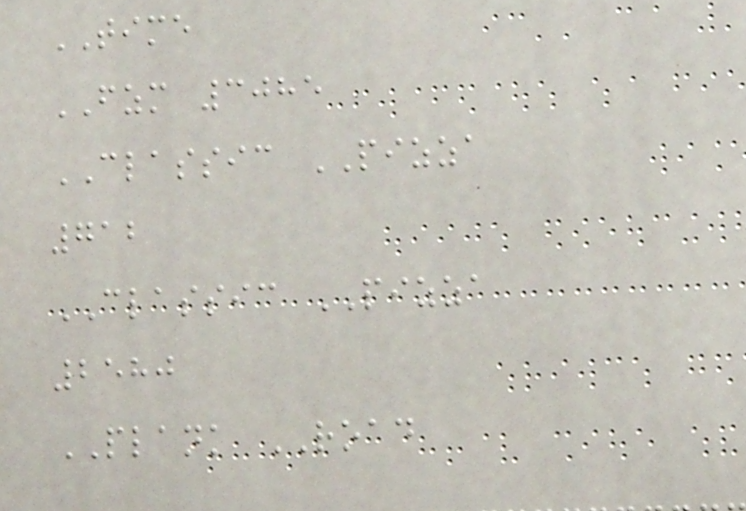TIME
FZM 3085
CLASSIC PIZZA
712
CLASSIC PIZZA
2580
PLANK ROAD
